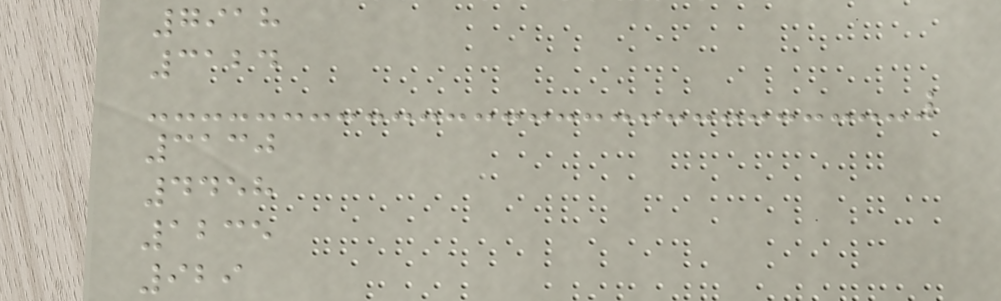7918
3124
3130
4458
1235
929
